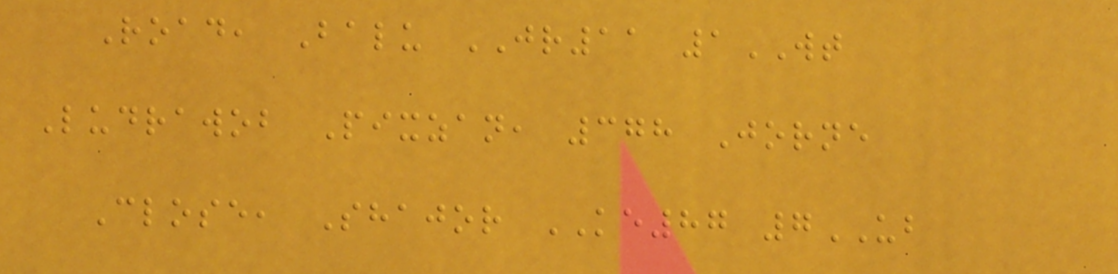Road, Balu JR11 1WT
Ludrawob Pixzan, 378 Jorne
Close, Shajor KE87 7UB
